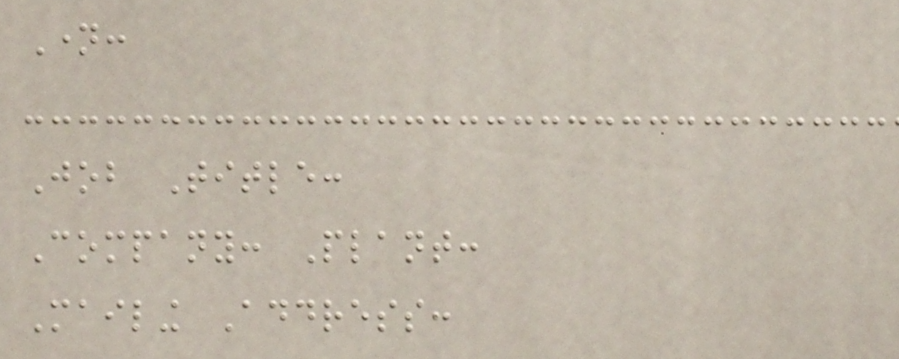Name:
Job Title:
Company: Plant:
Mailing Address:
